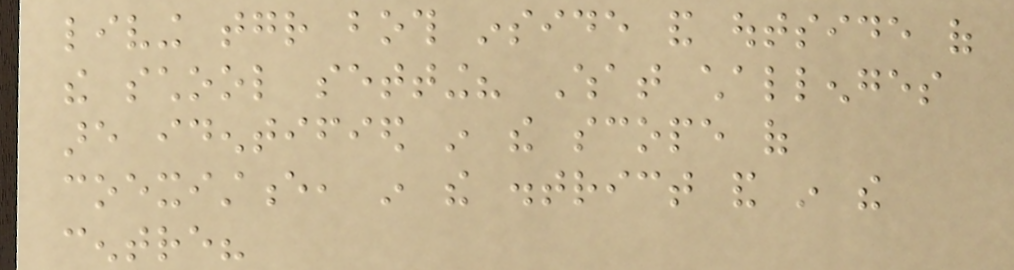living together both inside and outside of
the school setting? What challenges
are identified in the scope of
coexistence, in the district and in the
centre?
